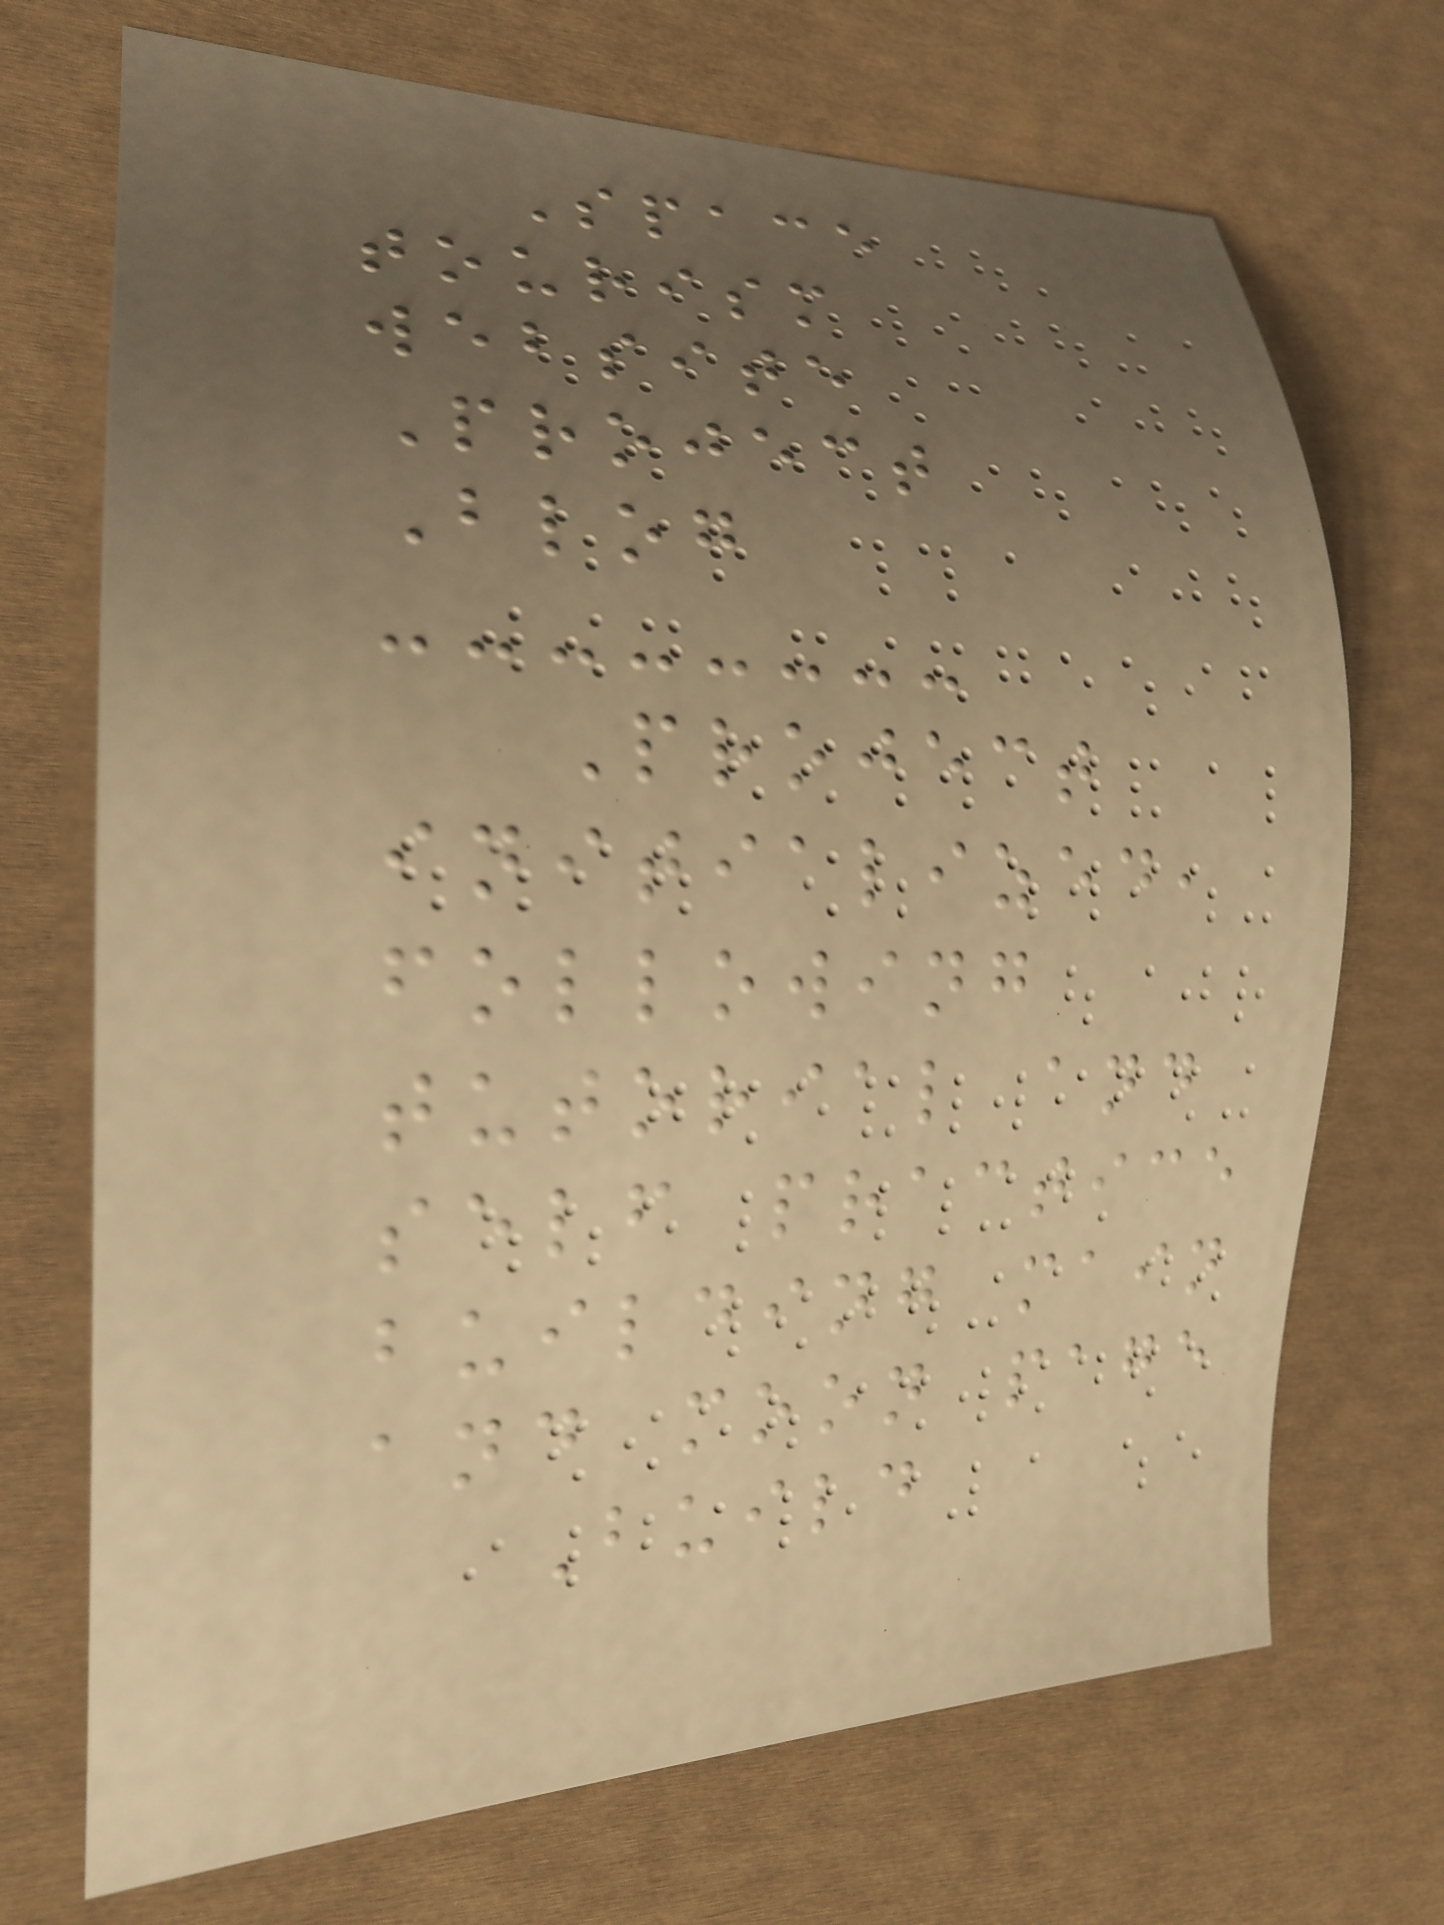Space
tourism
website
Project
Blog
Project
initialized,
following
tutorial and
self practice
building main
and moon page
Build
